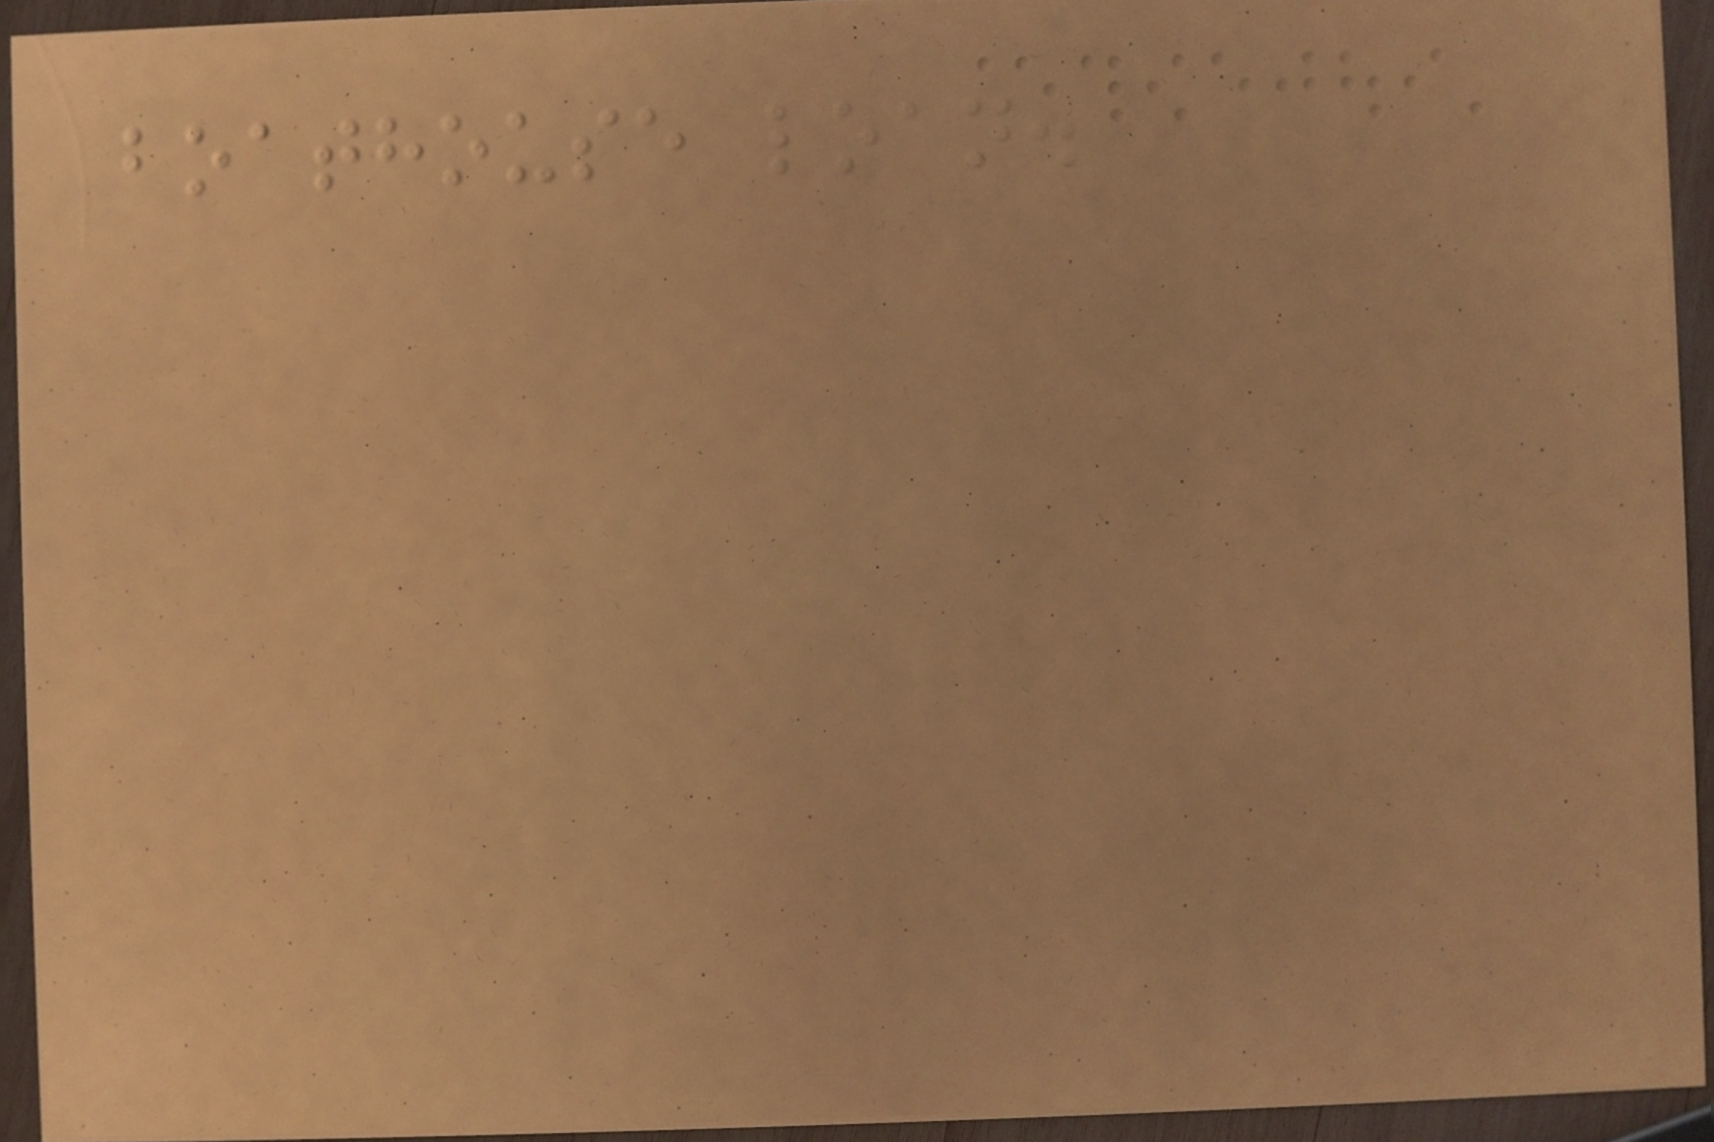boathouse loan.
